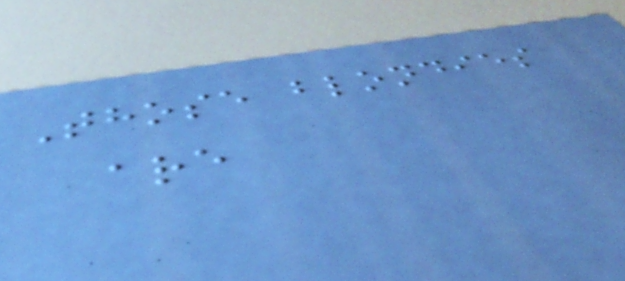Those blondies
are
